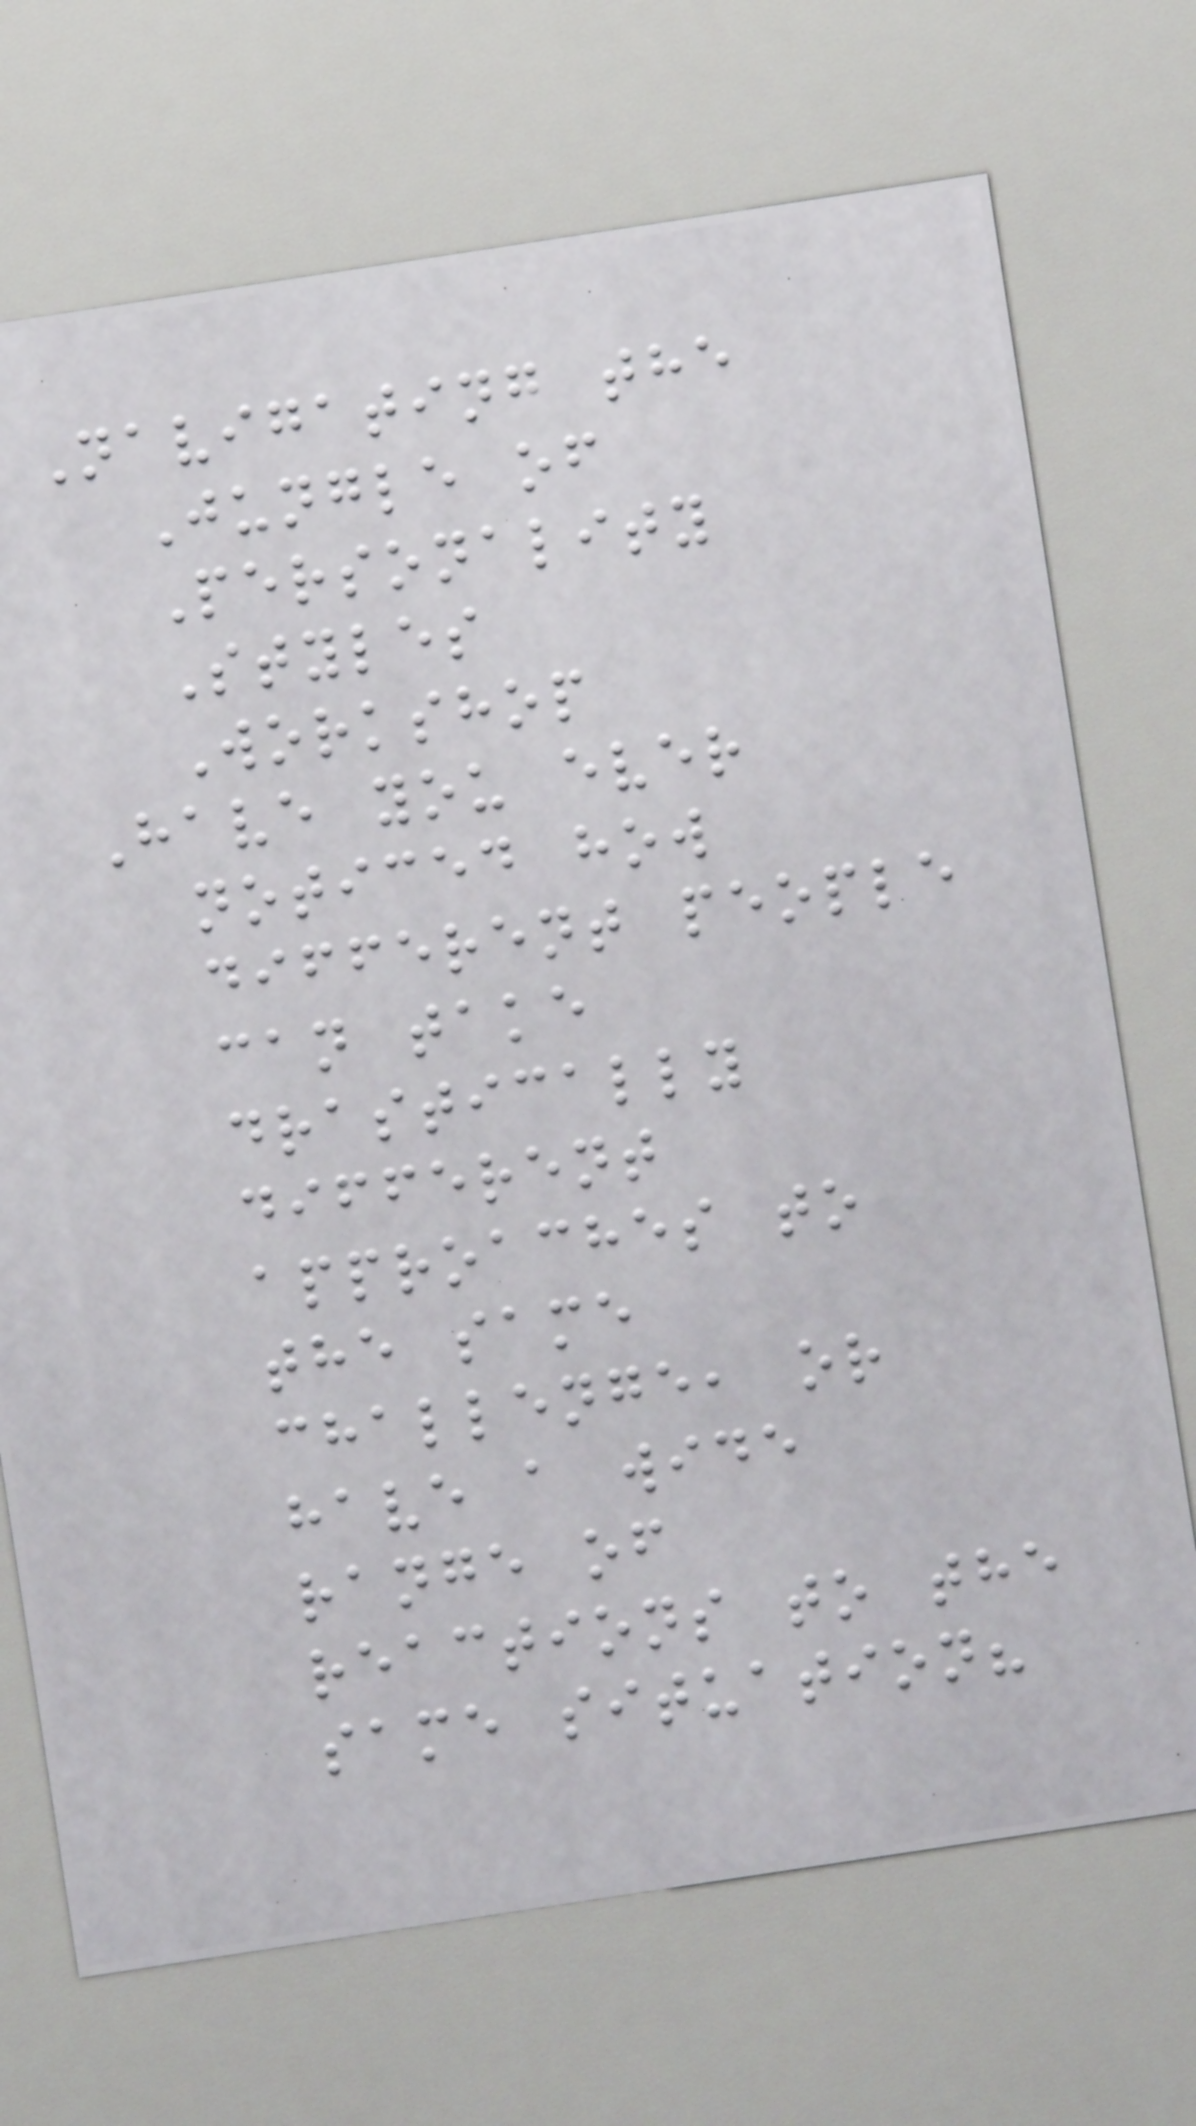Navigating the
Jungle of
Personality
Styles
Workshop
Have you ever
noticed how
different people
can take
drastically
different
approaches to
the same
challenge, or
have a wide
range of
reactions to the
same situation?
